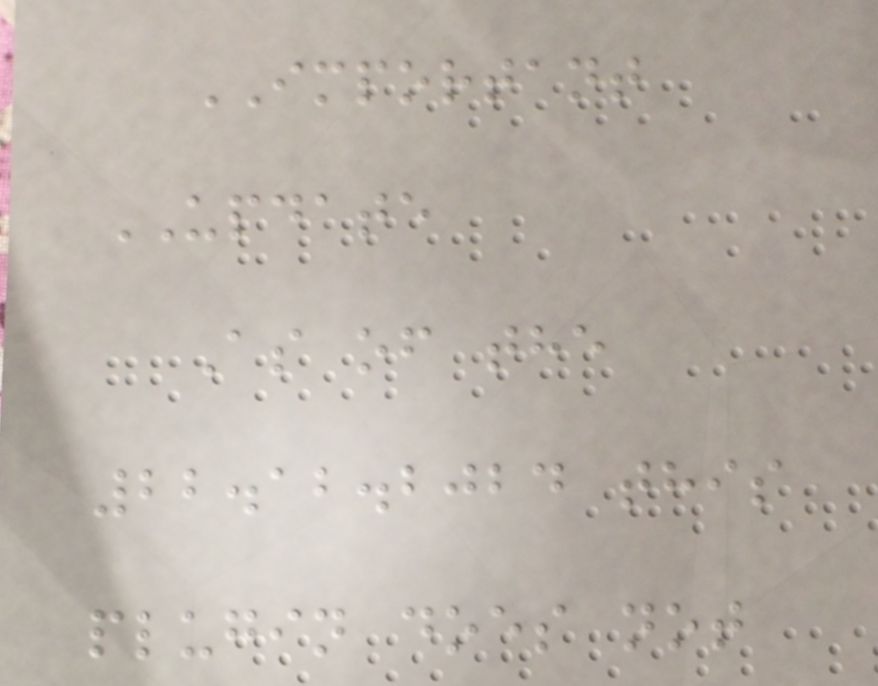IMPORTANT
UPDATE
As of the
22.12.2024 this
plugin does not
